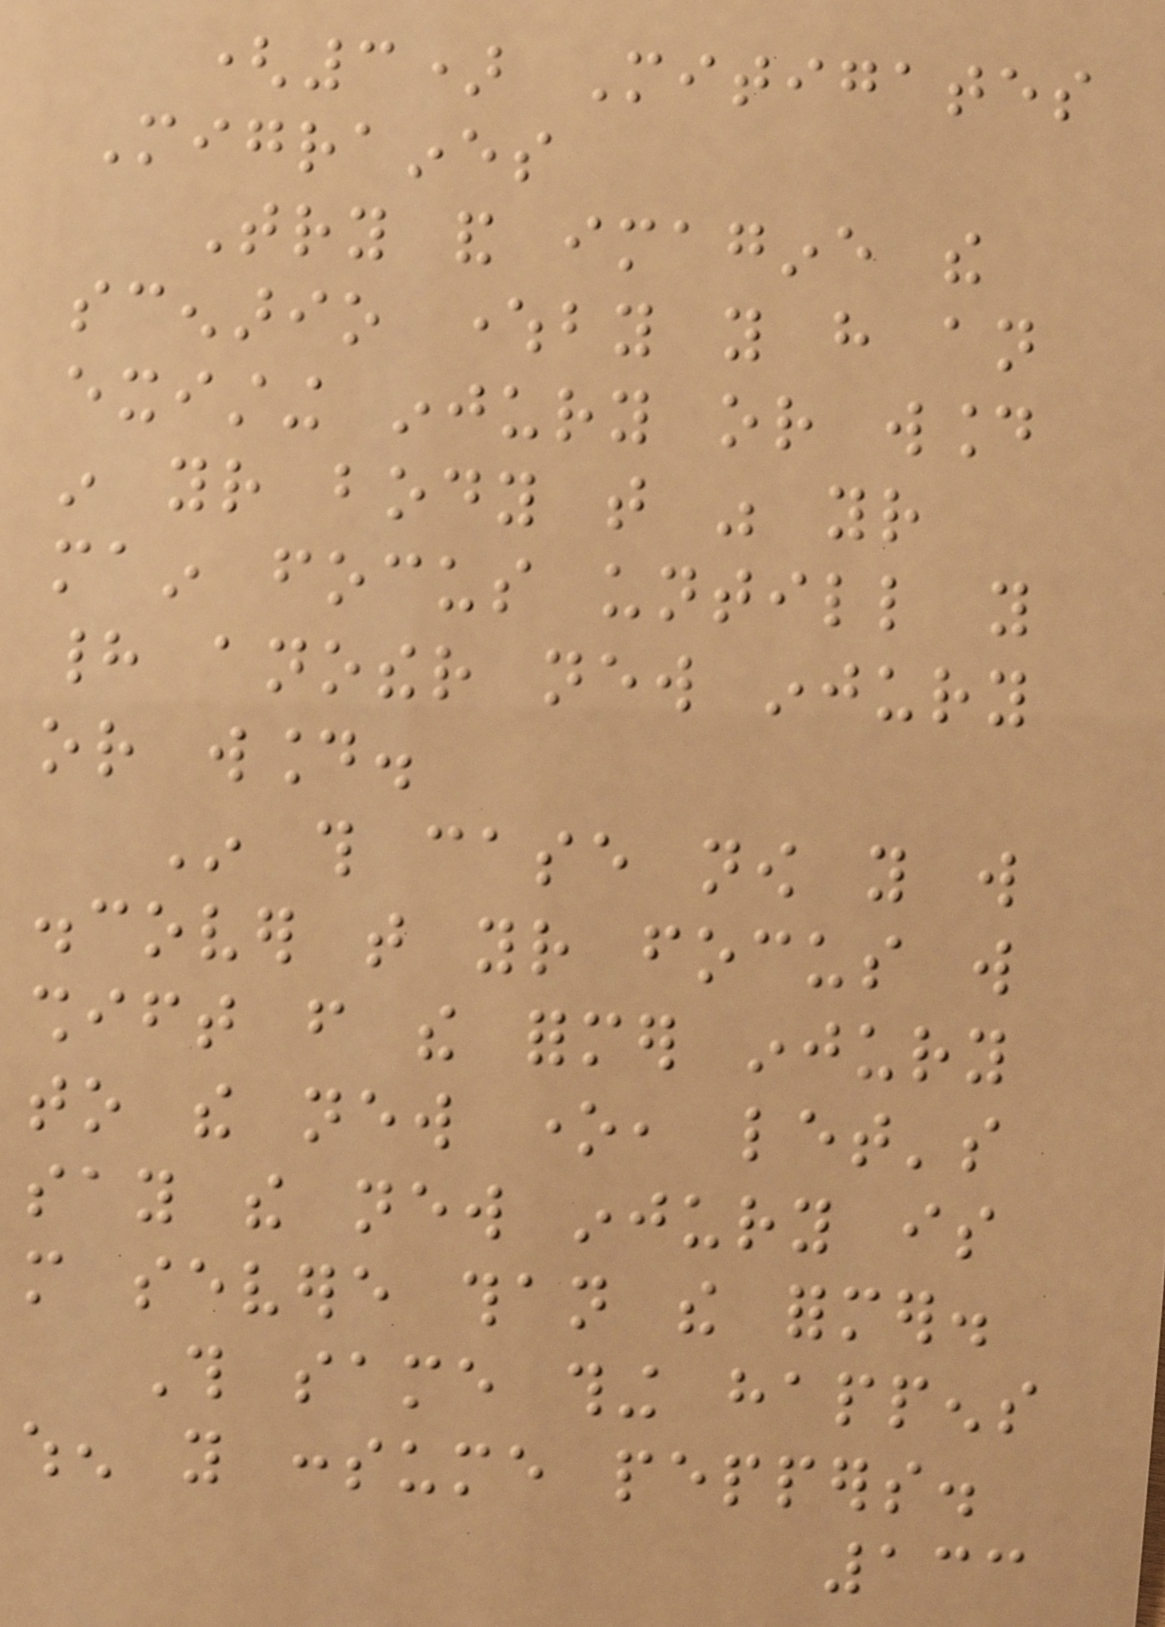(3) Mitigates
Migraines
Try and imagine the
scenario whereby you have an
existing injury or wound
in your body that was your
main focus untill you
had another new injury
or wound.
In this case now you will
discover that your focus will
shift from the former injury
to the new one, let's
say the new injury is
more severe than the former.
This same thing happens
when you consume peppers.
133
